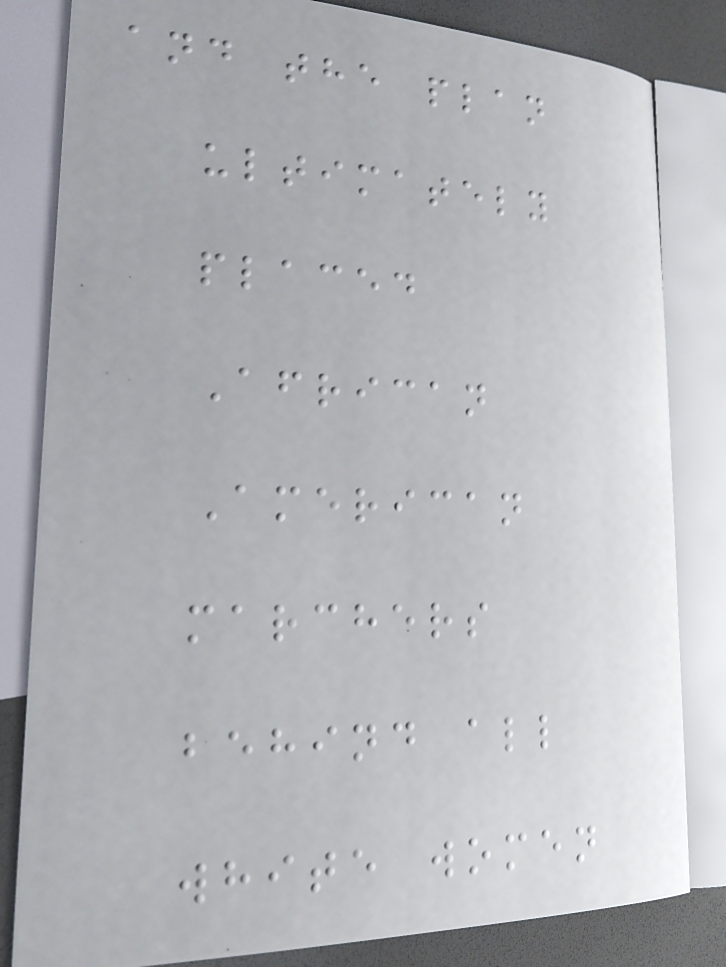and the plan
ultimately
placed
African
American
marchers
behind all
white women
